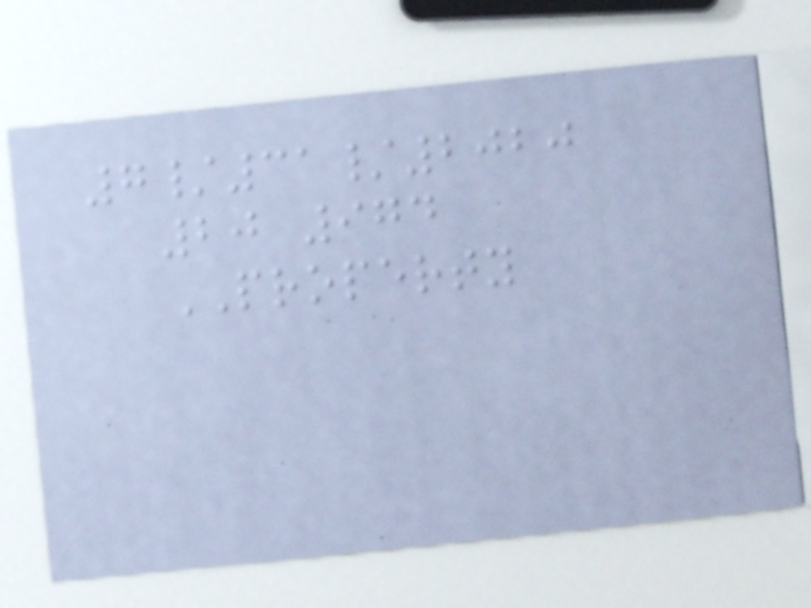7/31/2020
20 974
PROPERTY
